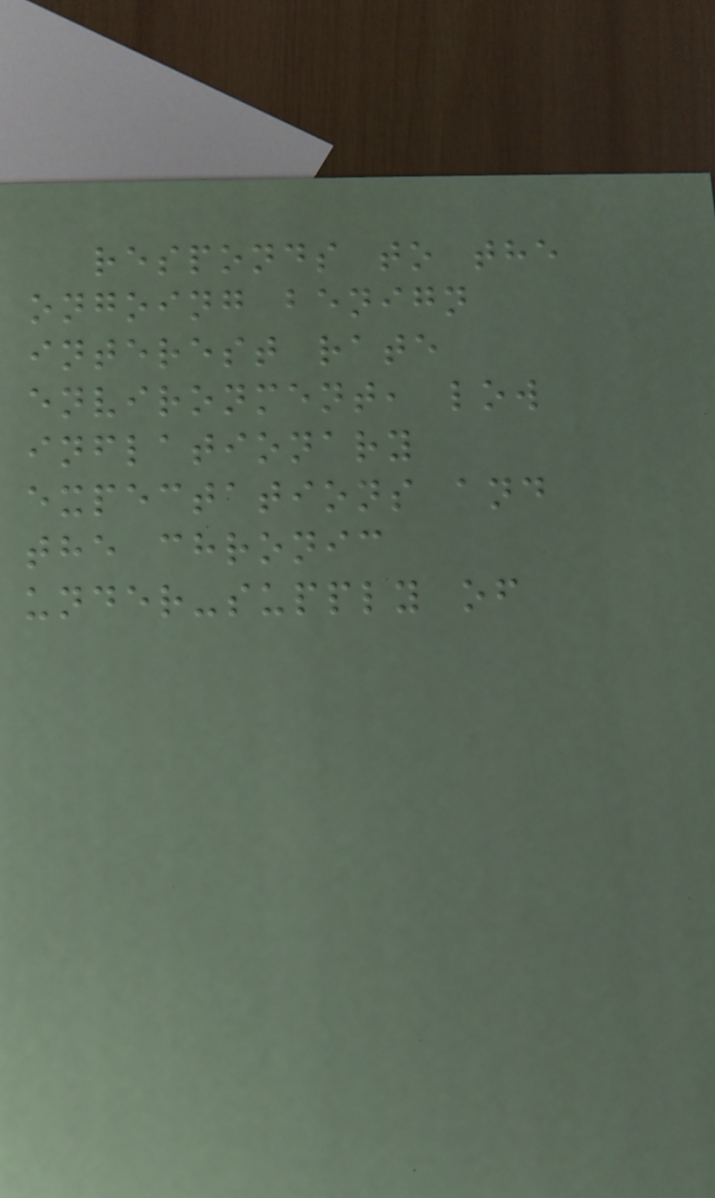responds to the
ongoing benign
interest rate
environment, low
inflationary
expectations and
the chronic
under-supply of
